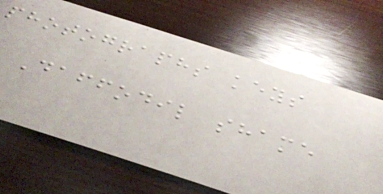photographs keys
Daffodil shame
